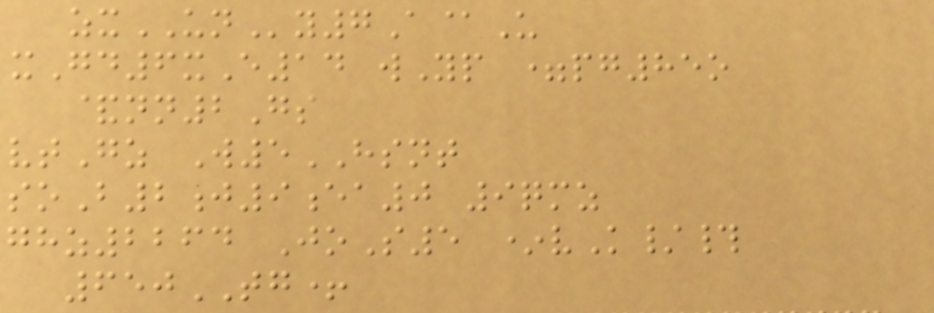zxUNy7A@U
xGd6xE14 wYp =pg85o
&nn2Gs
vtGz W5HSNT
soB2j9ea0 9qmz
ghz2264 JoS5 *vK/#
650TG+
